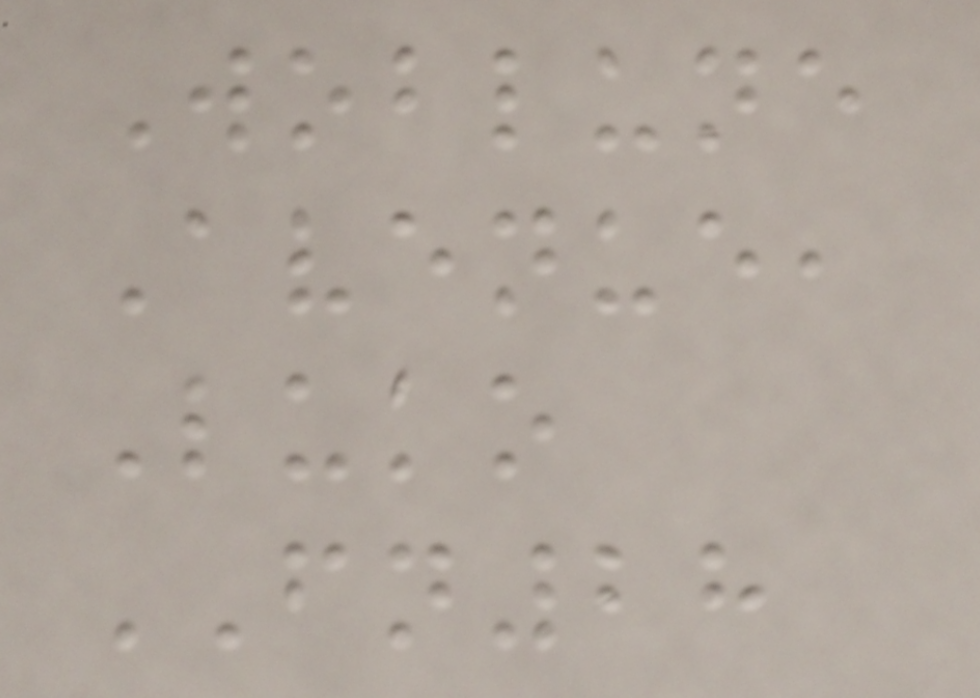Woblune
Avenue,
Luko
FN28
